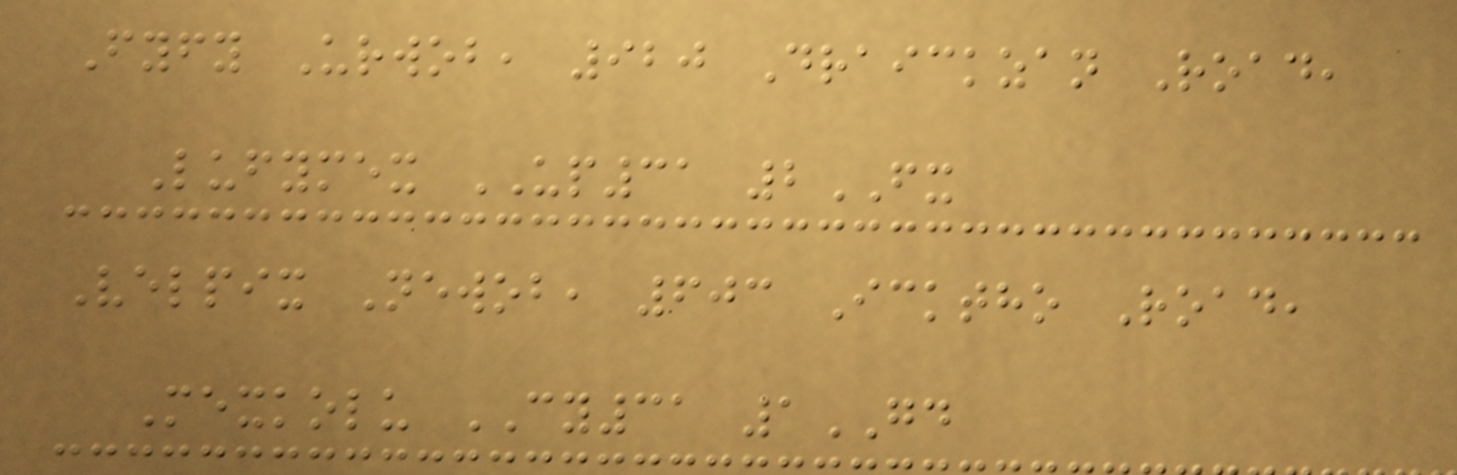Fyfy Urwob, 920 Draickzan Road,
Lufymex UP31 2FX
Velpix Newob, 603 Icktho Road,
Mexkolu CY31 1GD
